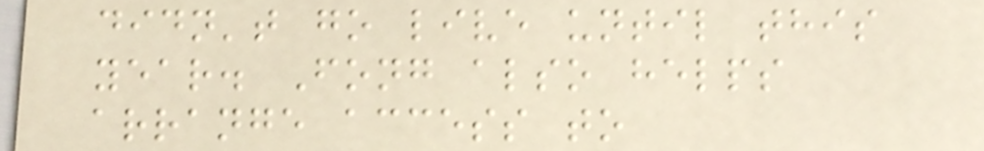didn't go live until this
year. Fong also helps
arrange access to
